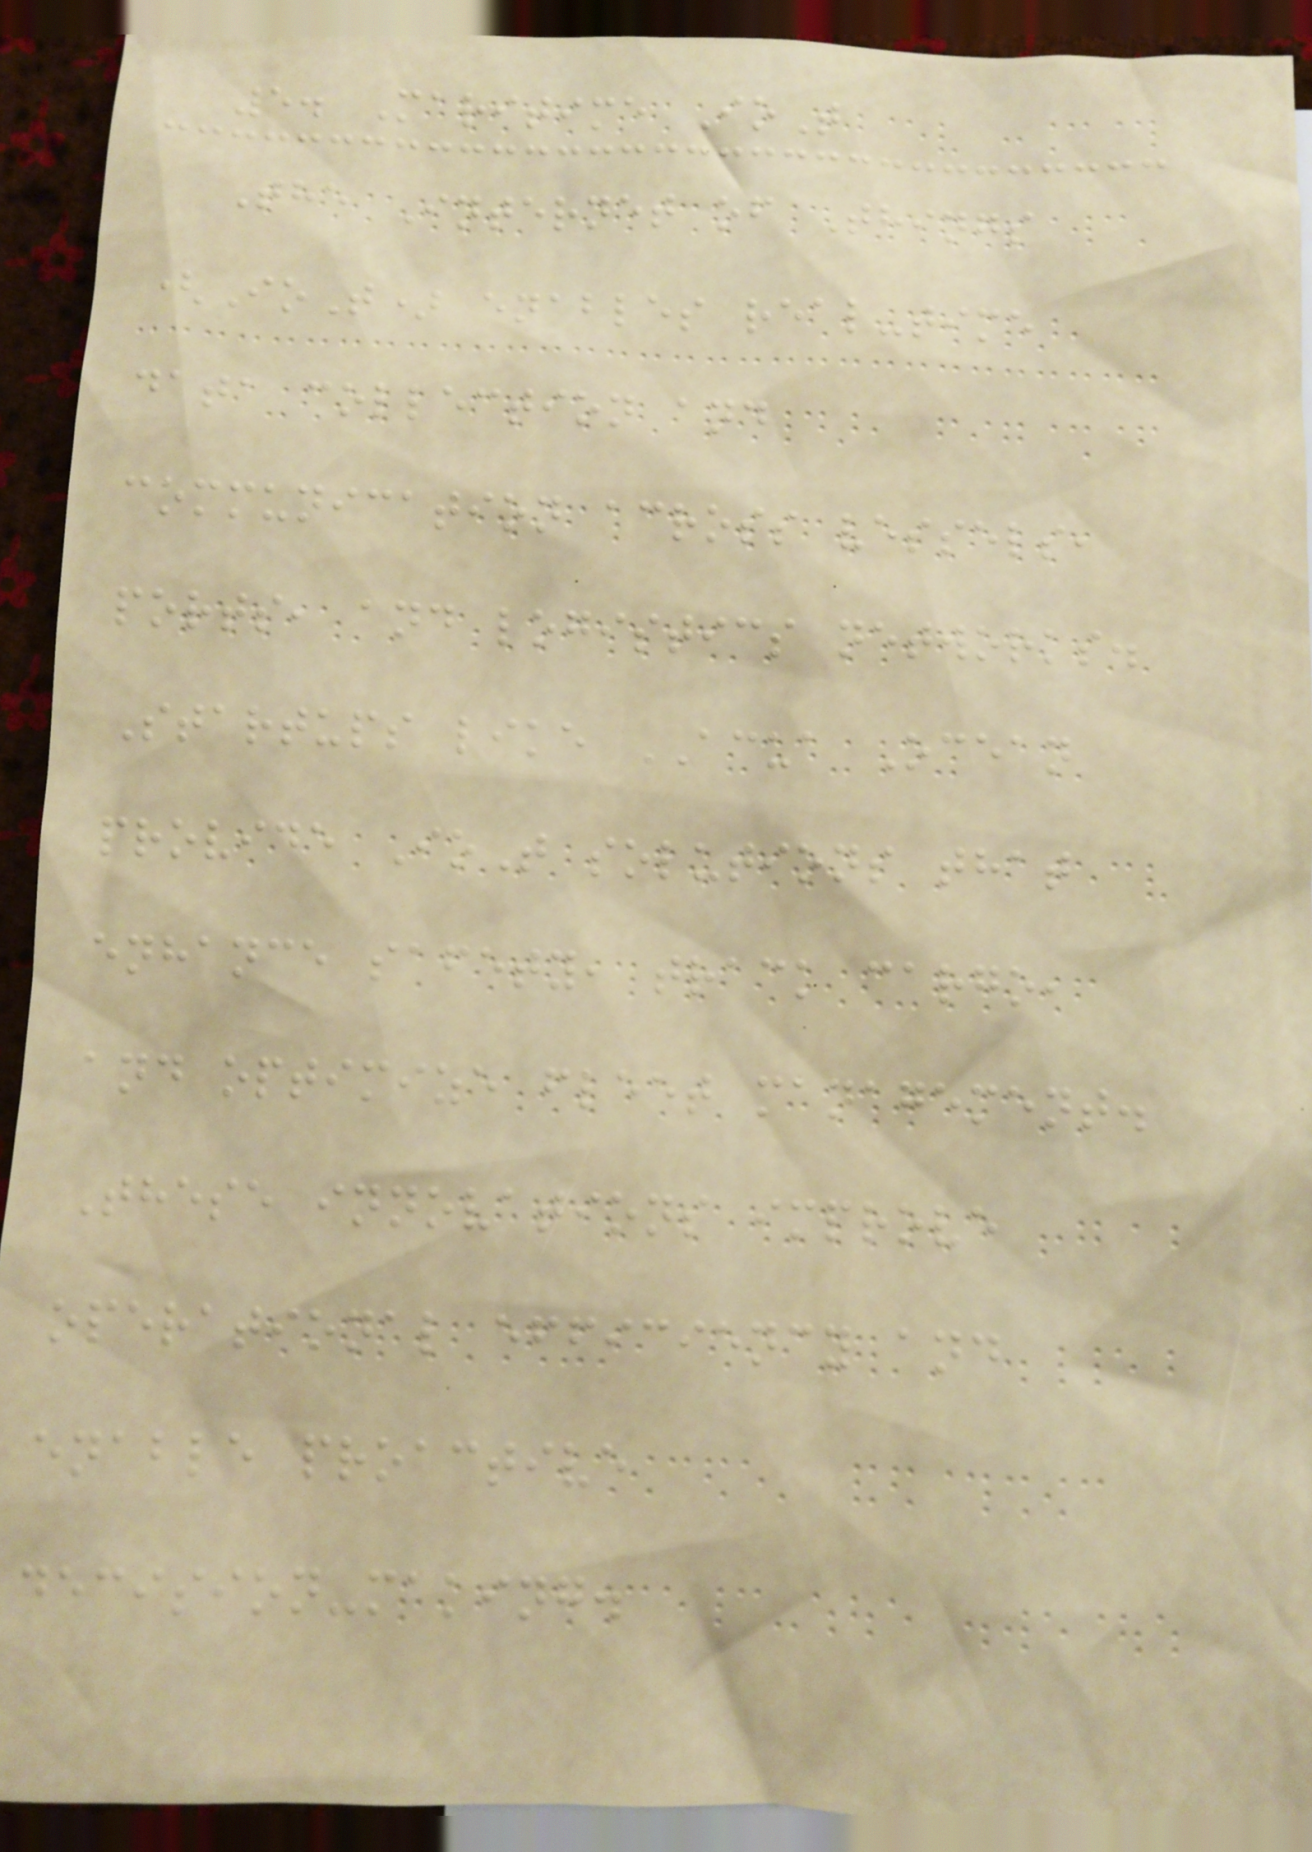5. Maritime IoT
The Internet of Things
(IoT) enables real-time
data collection and
communication across vessels,
ports, and logistics networks.
Startups like ACUA Ocean
provide IoT solutions that
enhance safety, track cargo,
and optimize fleet management.
These innovations improve
operational efficiency and
enable proactive
decision-making.
